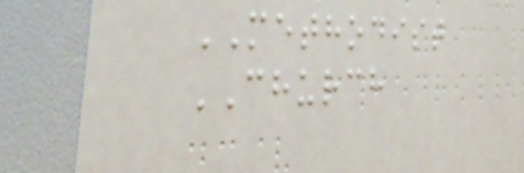METHODIST
CHURCH
